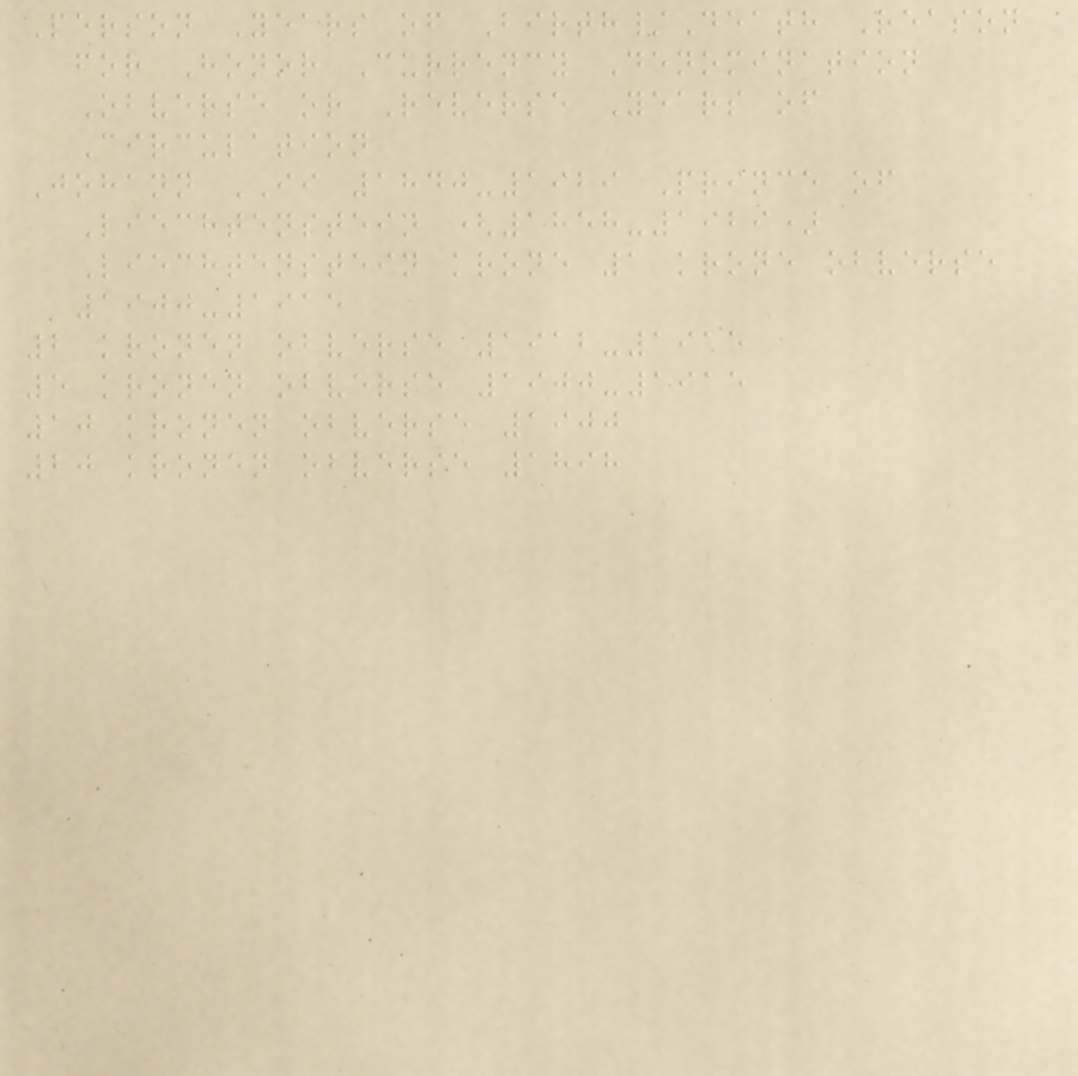Person Years of Birth/Death Reason
for Honor Currency Denomination
Obverse or Reverse Years of
Circulation
Johann II 1840-1929 Prince of
Liechtenstein (1858-1929)
Liechtenstein krone 1 krone obverse
1900-1915
2 kronen obverse 1912-1915
5 kronen obverse 1900-1915
10 kronen obverse 1900
20 kronen obverse 1898
